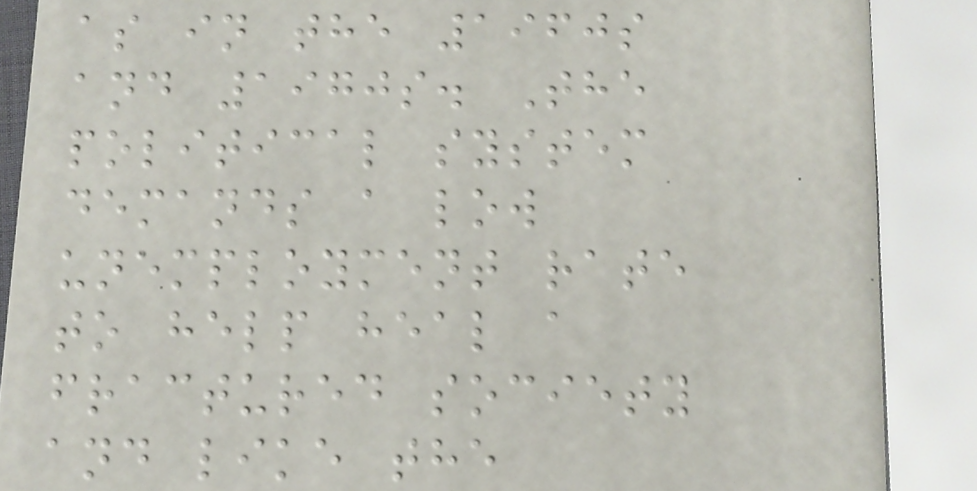as in the 1960s
and 1970s. The
political system
demands a low
unemployment rate
to help heal a
fractured society
and like the
